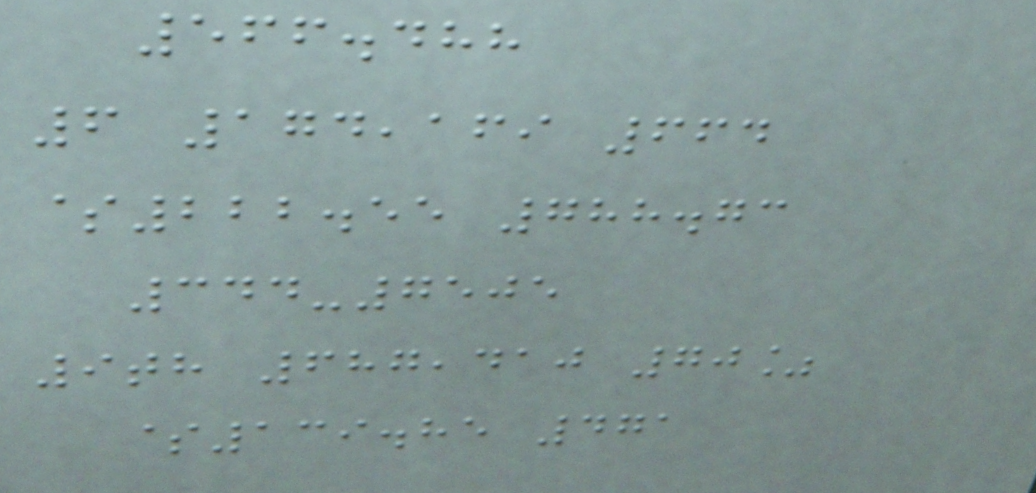566.488
6 174,169 664
$222.55 788.73
344-7505
9th 687,410 70%
$139.85 471
